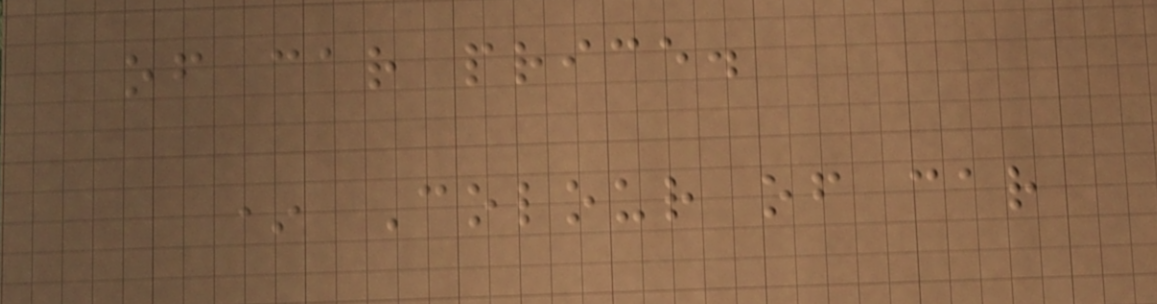of car price.
* Colour of car
